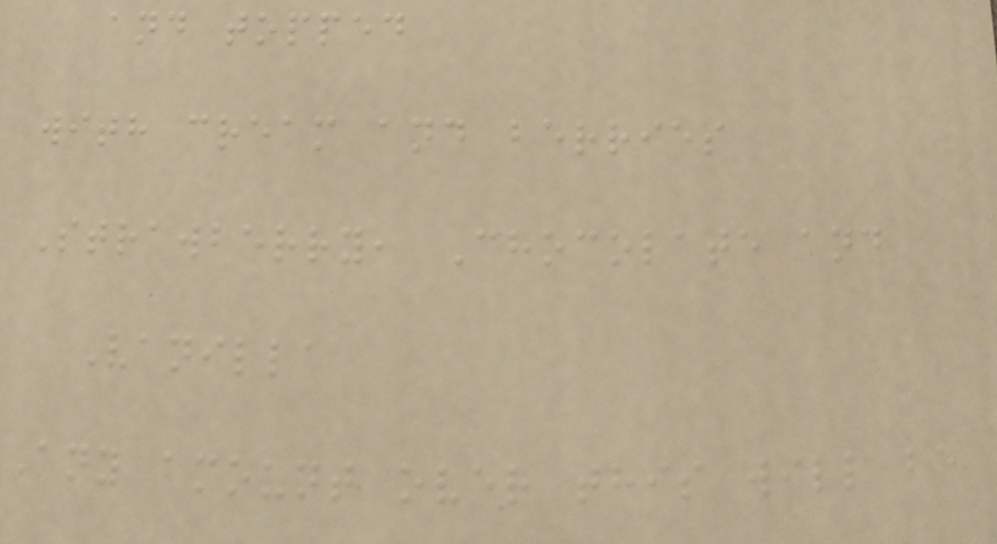and topped
with cream and berries
Strawberry, Chocolate and
Vanilla
Any amount over this will be
